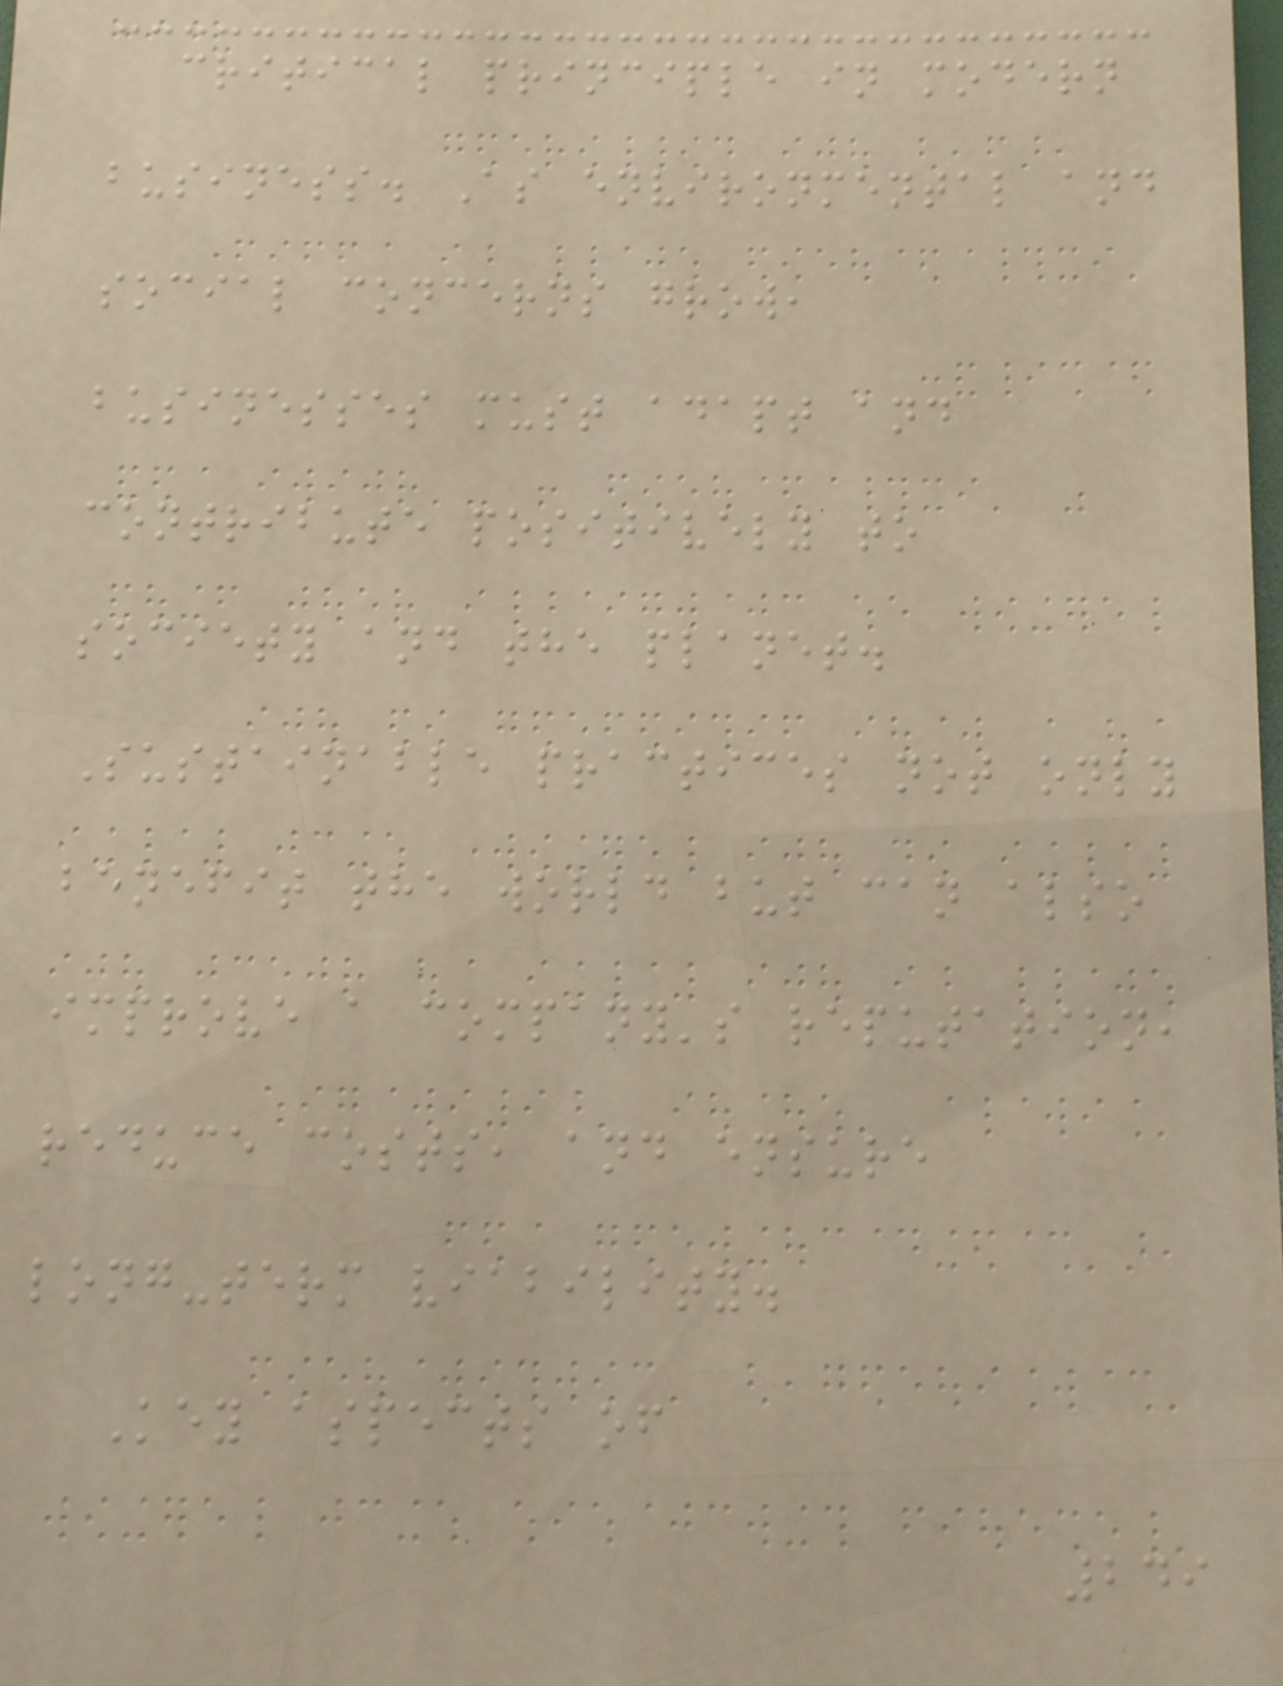critical principle in modern
business. As environmental and
social concerns grow,
businesses must adapt and
contribute positively to
society and the planet.
Sustainable practices not only
benefit the world but can also
improve a company's reputation,
reduce costs, and ensure
long-term viability.
Key aspects of
249
